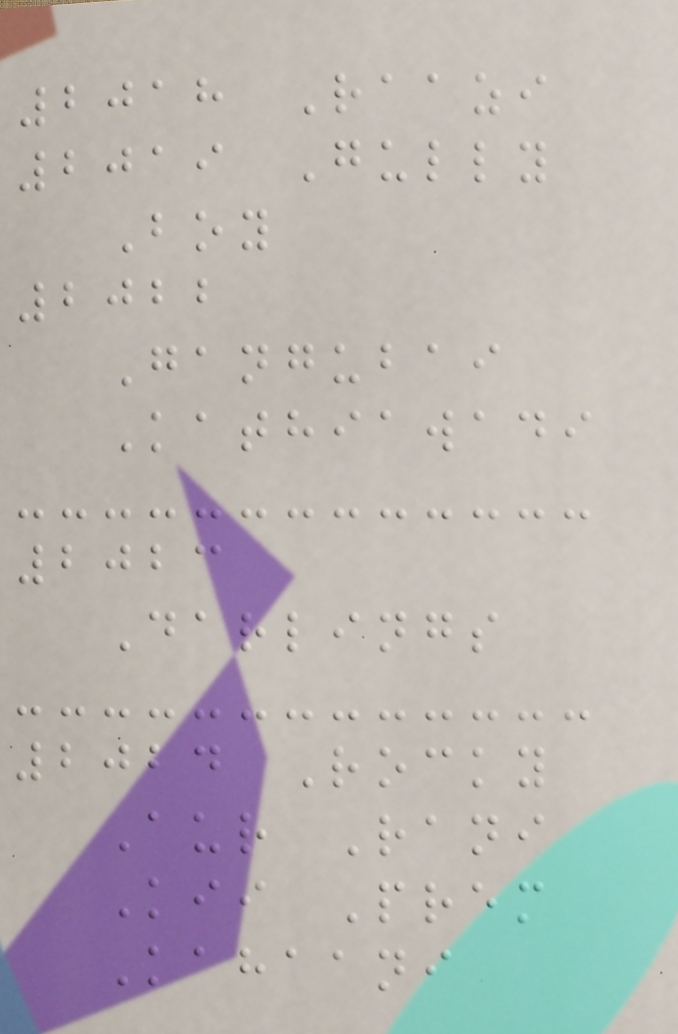2018 Raazi
2019 Gully
Boy
2022
Gangubai
Kathiawadi
2023
Darlings
2024 Rocky
Aur Rani
Kii Prem
Kahaani
